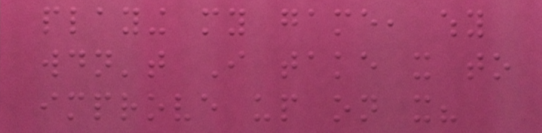playing my game, why
wouldn't I take it to
improve up on it?
